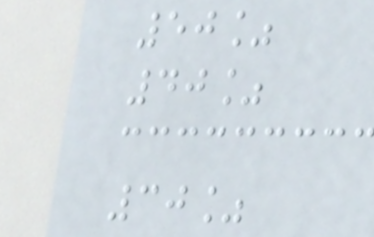50%
40%
30%
